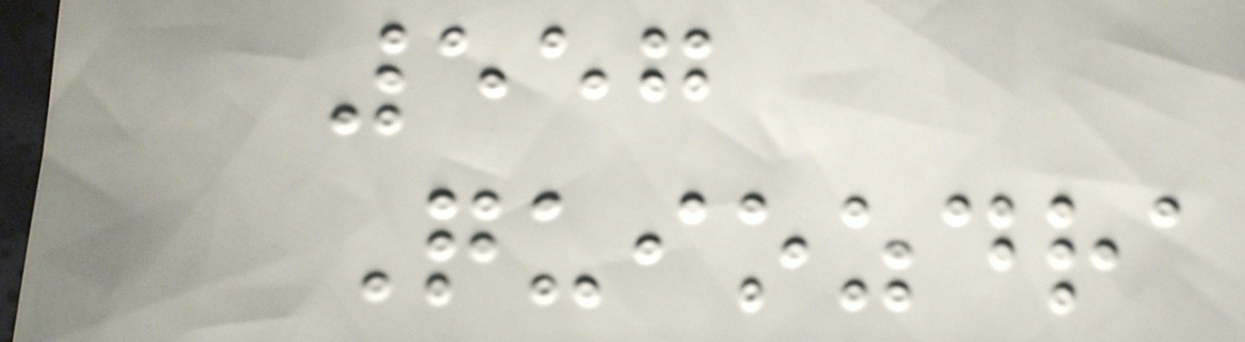557
Quiozdra
